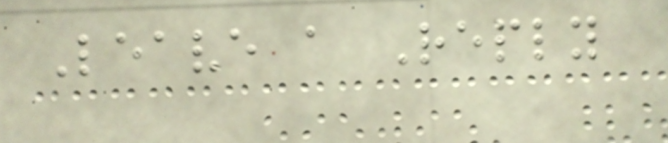Leave a Reply
